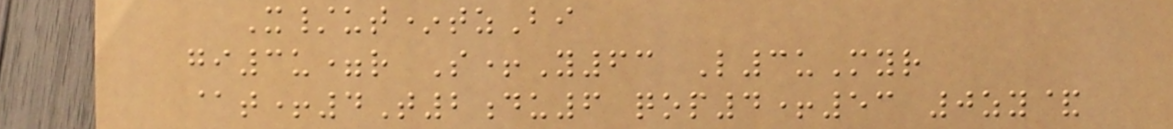X/ut*tzBi
gi3u=r S+Y63 L3uMyr
@t+4T2du6 qop4+53 0zy&
